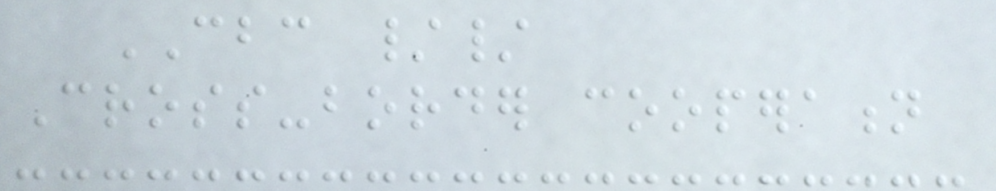CBC //
Cross-border cooperation
